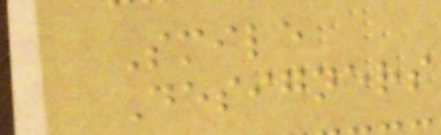Smile
Designers
